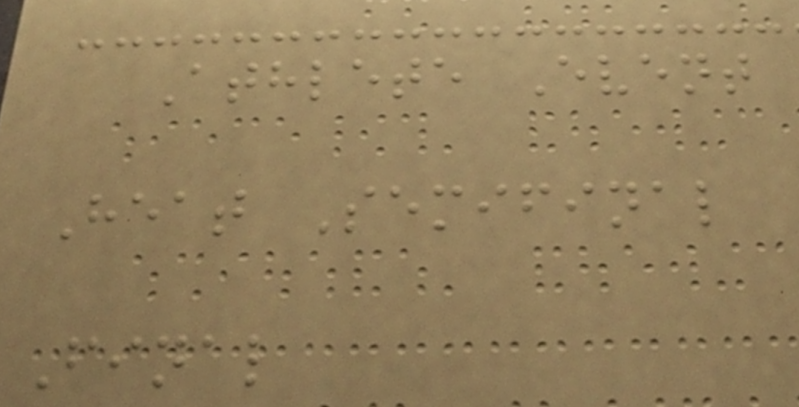Athlete Event
Heat Semifinal
Final
